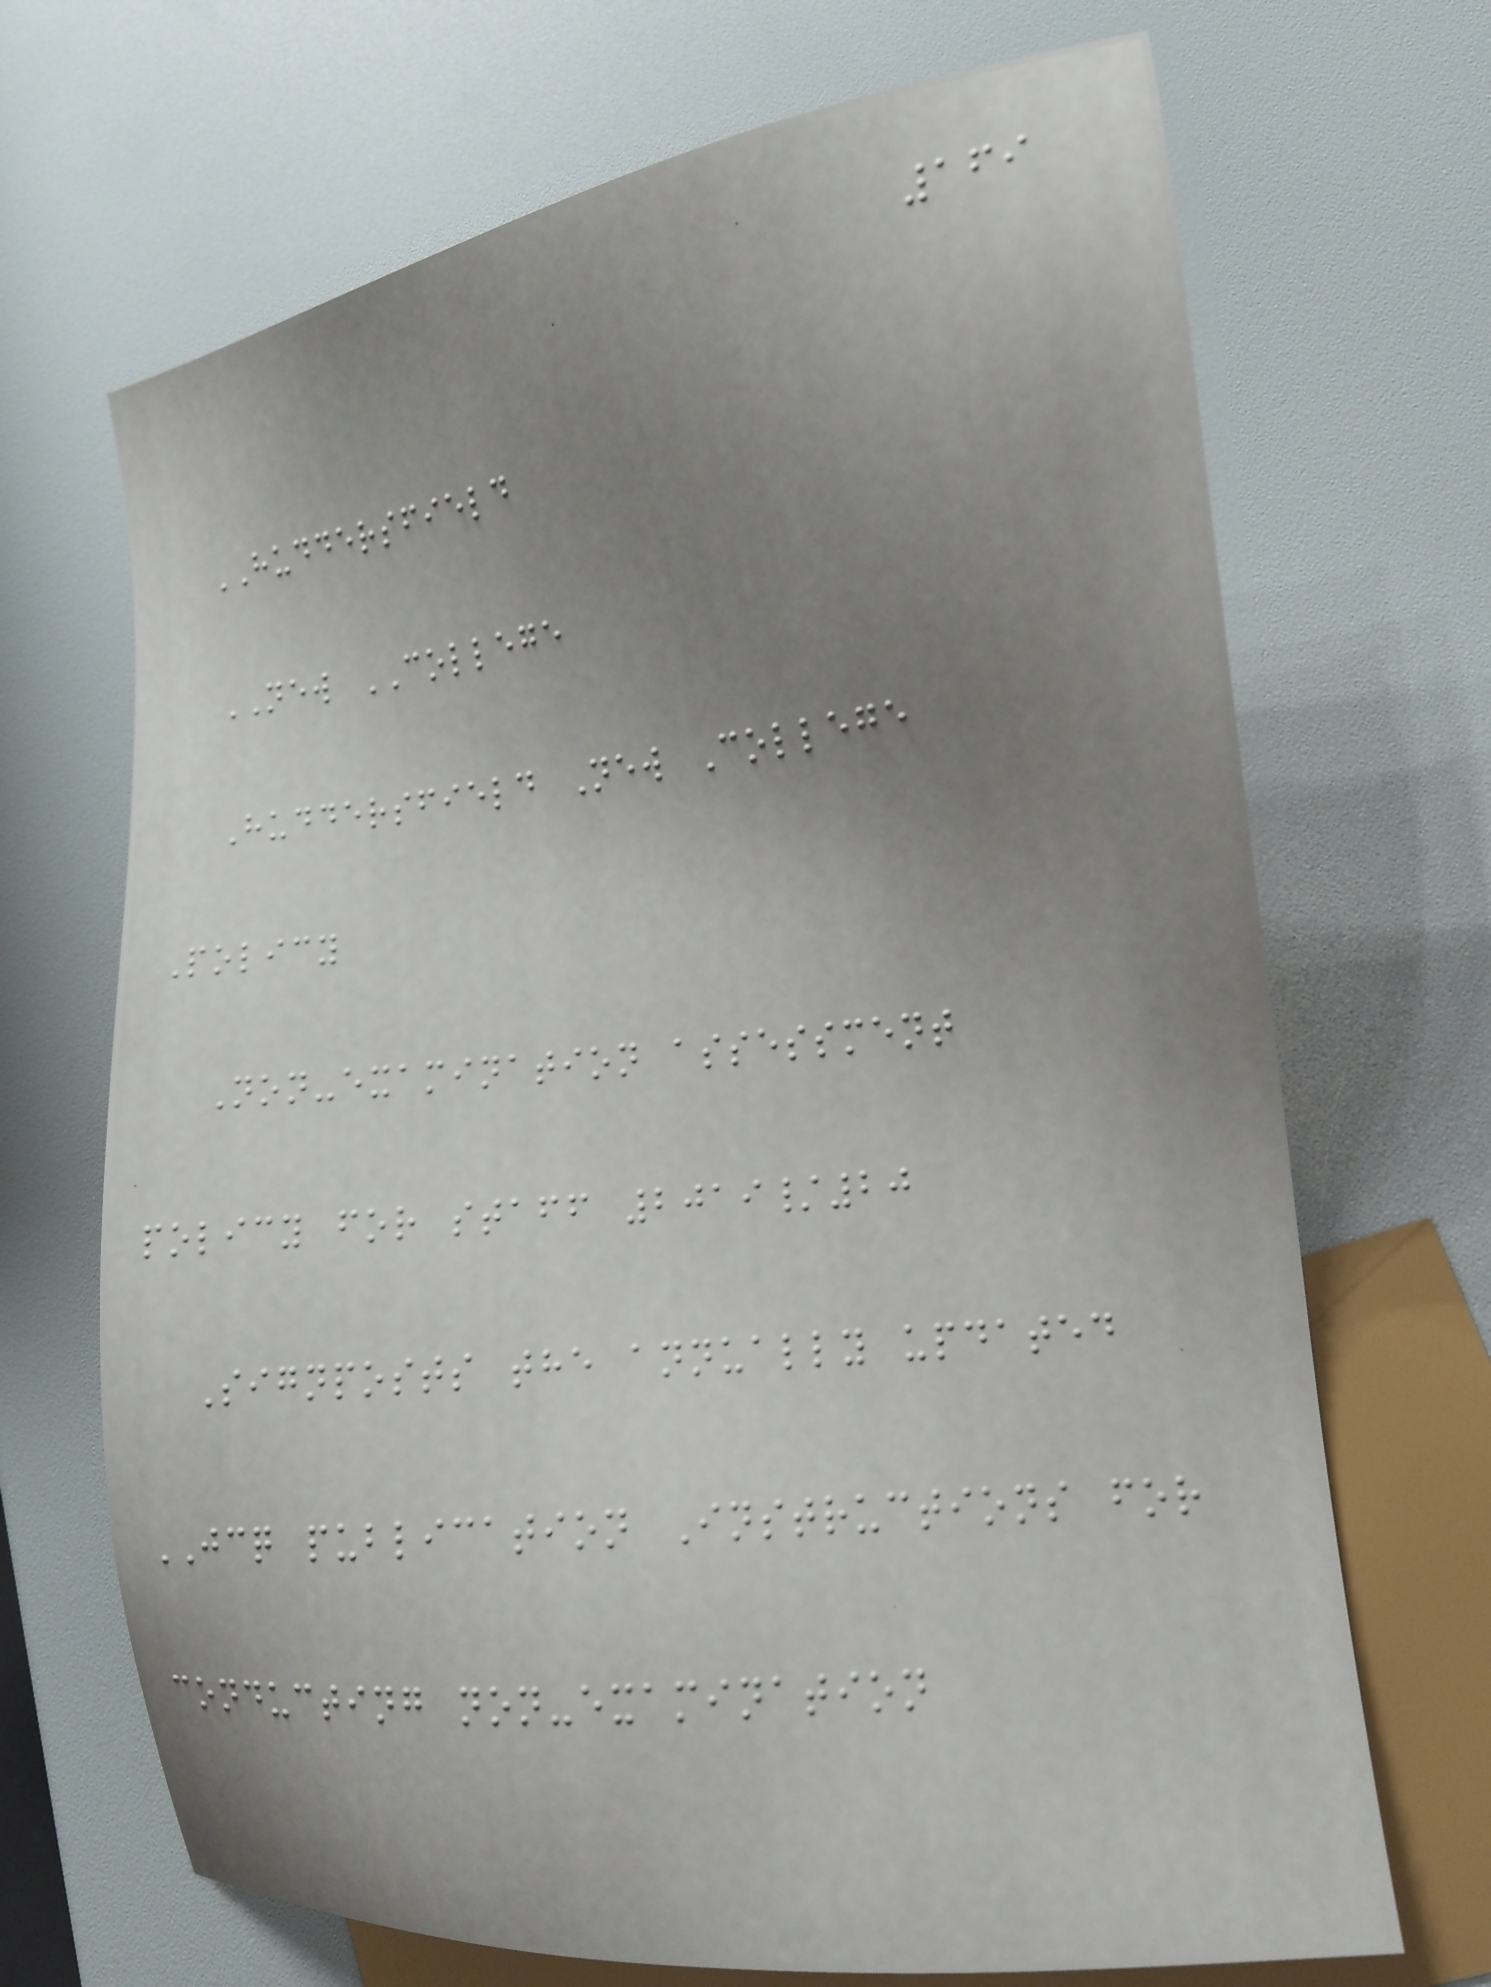169
HUDDERSFIELD
NEW COLLEGE
Huddersfield New College
Policy
Non-examination assessment
policy for staff 2019/20
Signposts the annually updated
JCQ publication Instructions for
conducting non-examination
